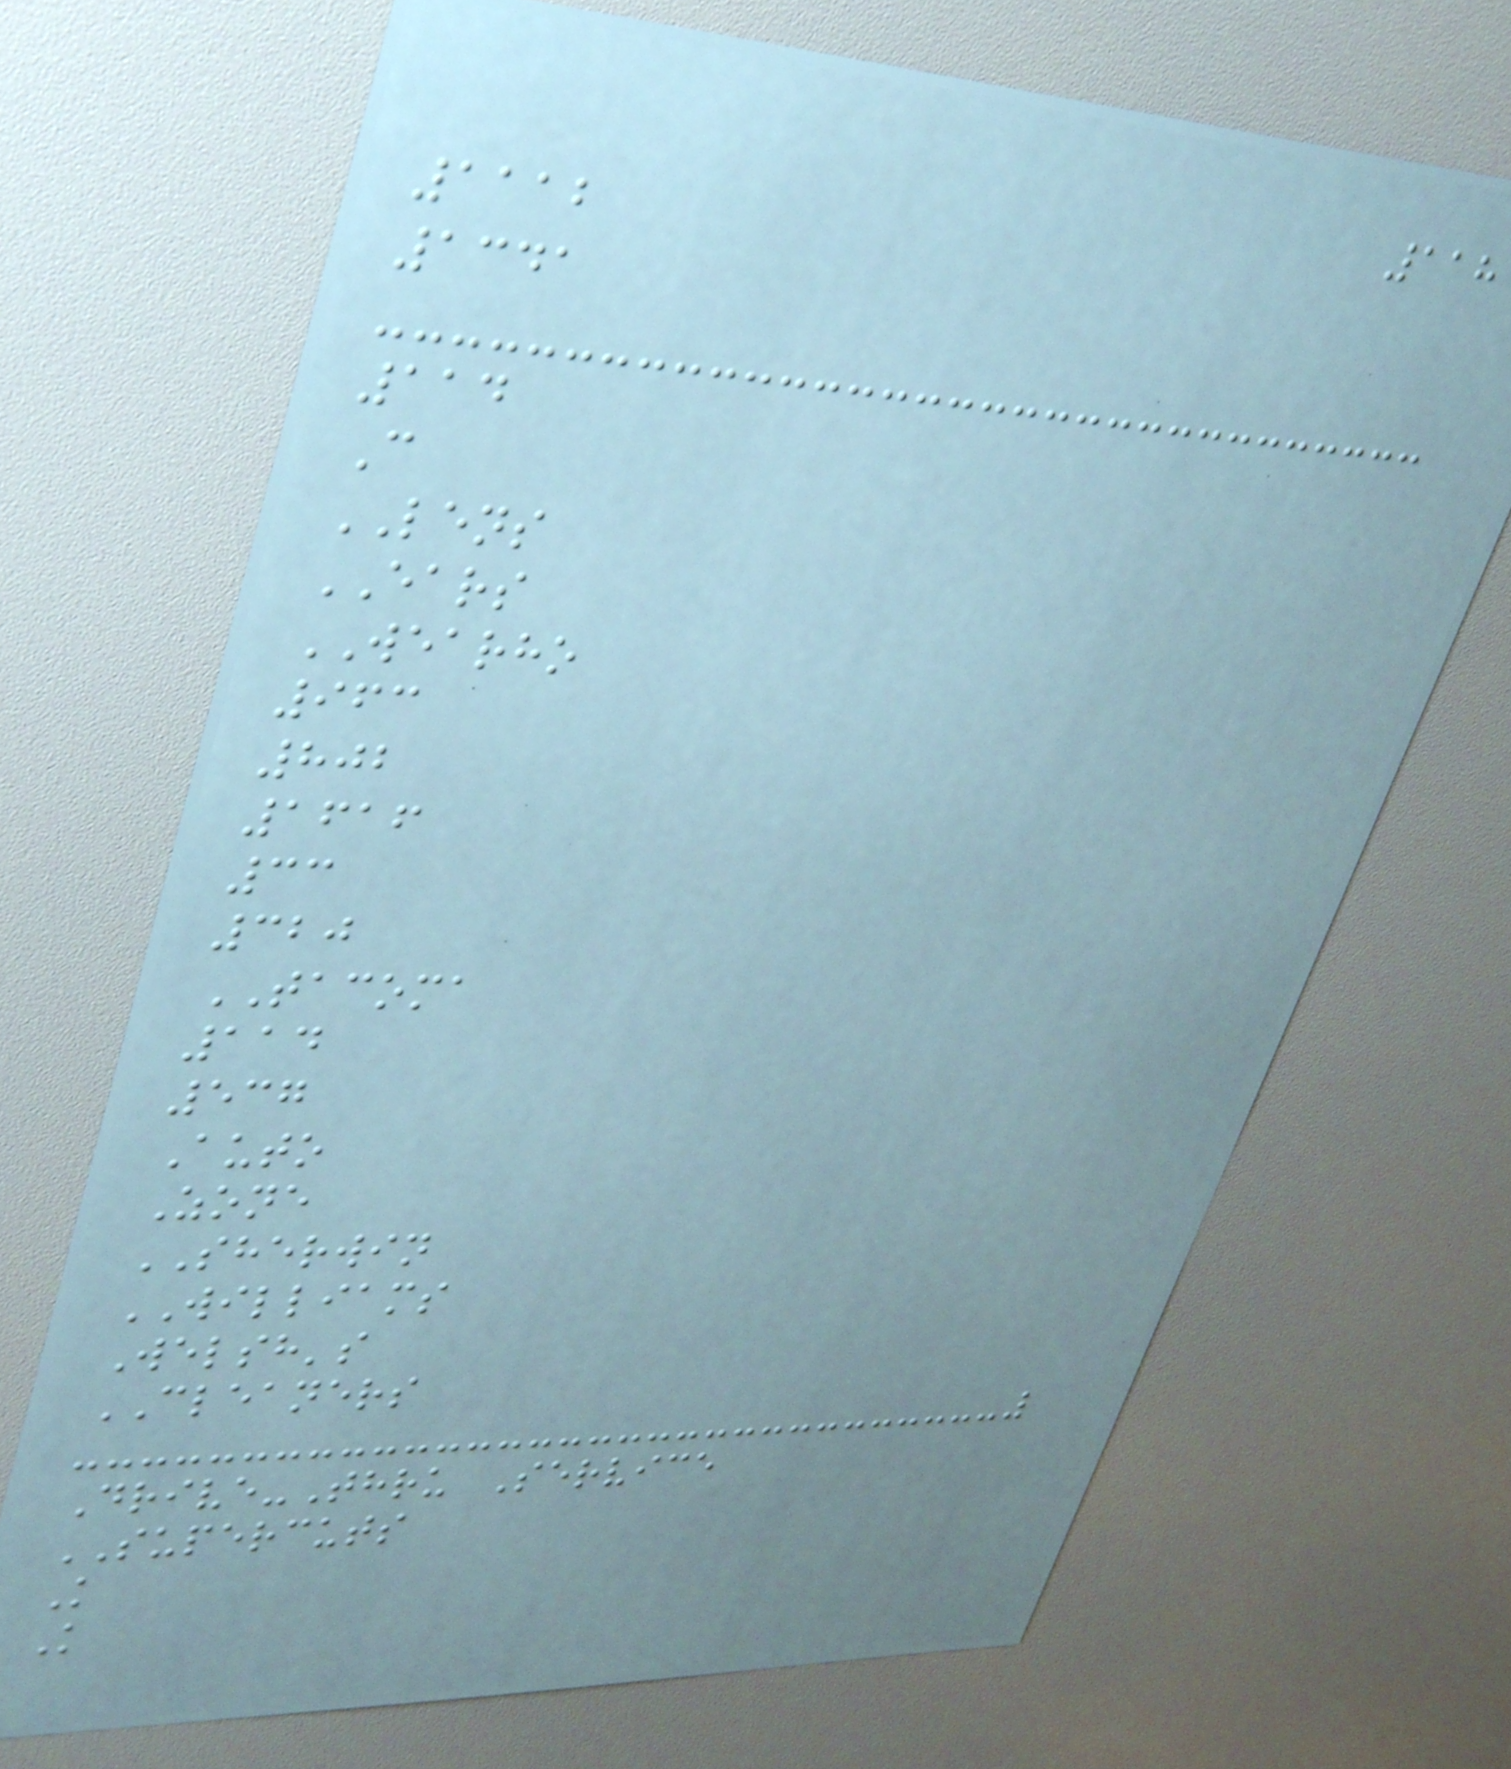118
1112
1341
114
C
LENS
EARS
WEARHO
963
802
1616
33
320
TACOMA
114
537
Auto
Zone
SHERWIN
WILLIAMS
Welsh's
CLEANERS
Drive-Thru Service
SUPERCUTS
K
K
